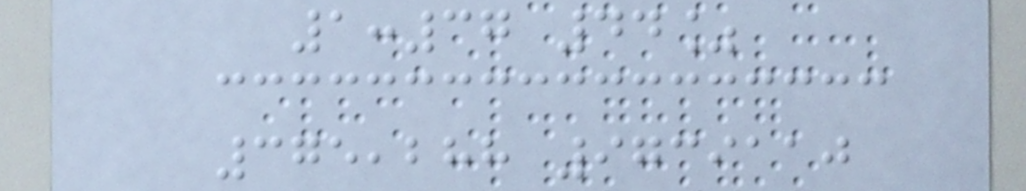1:37 44%
375,288 9739110
